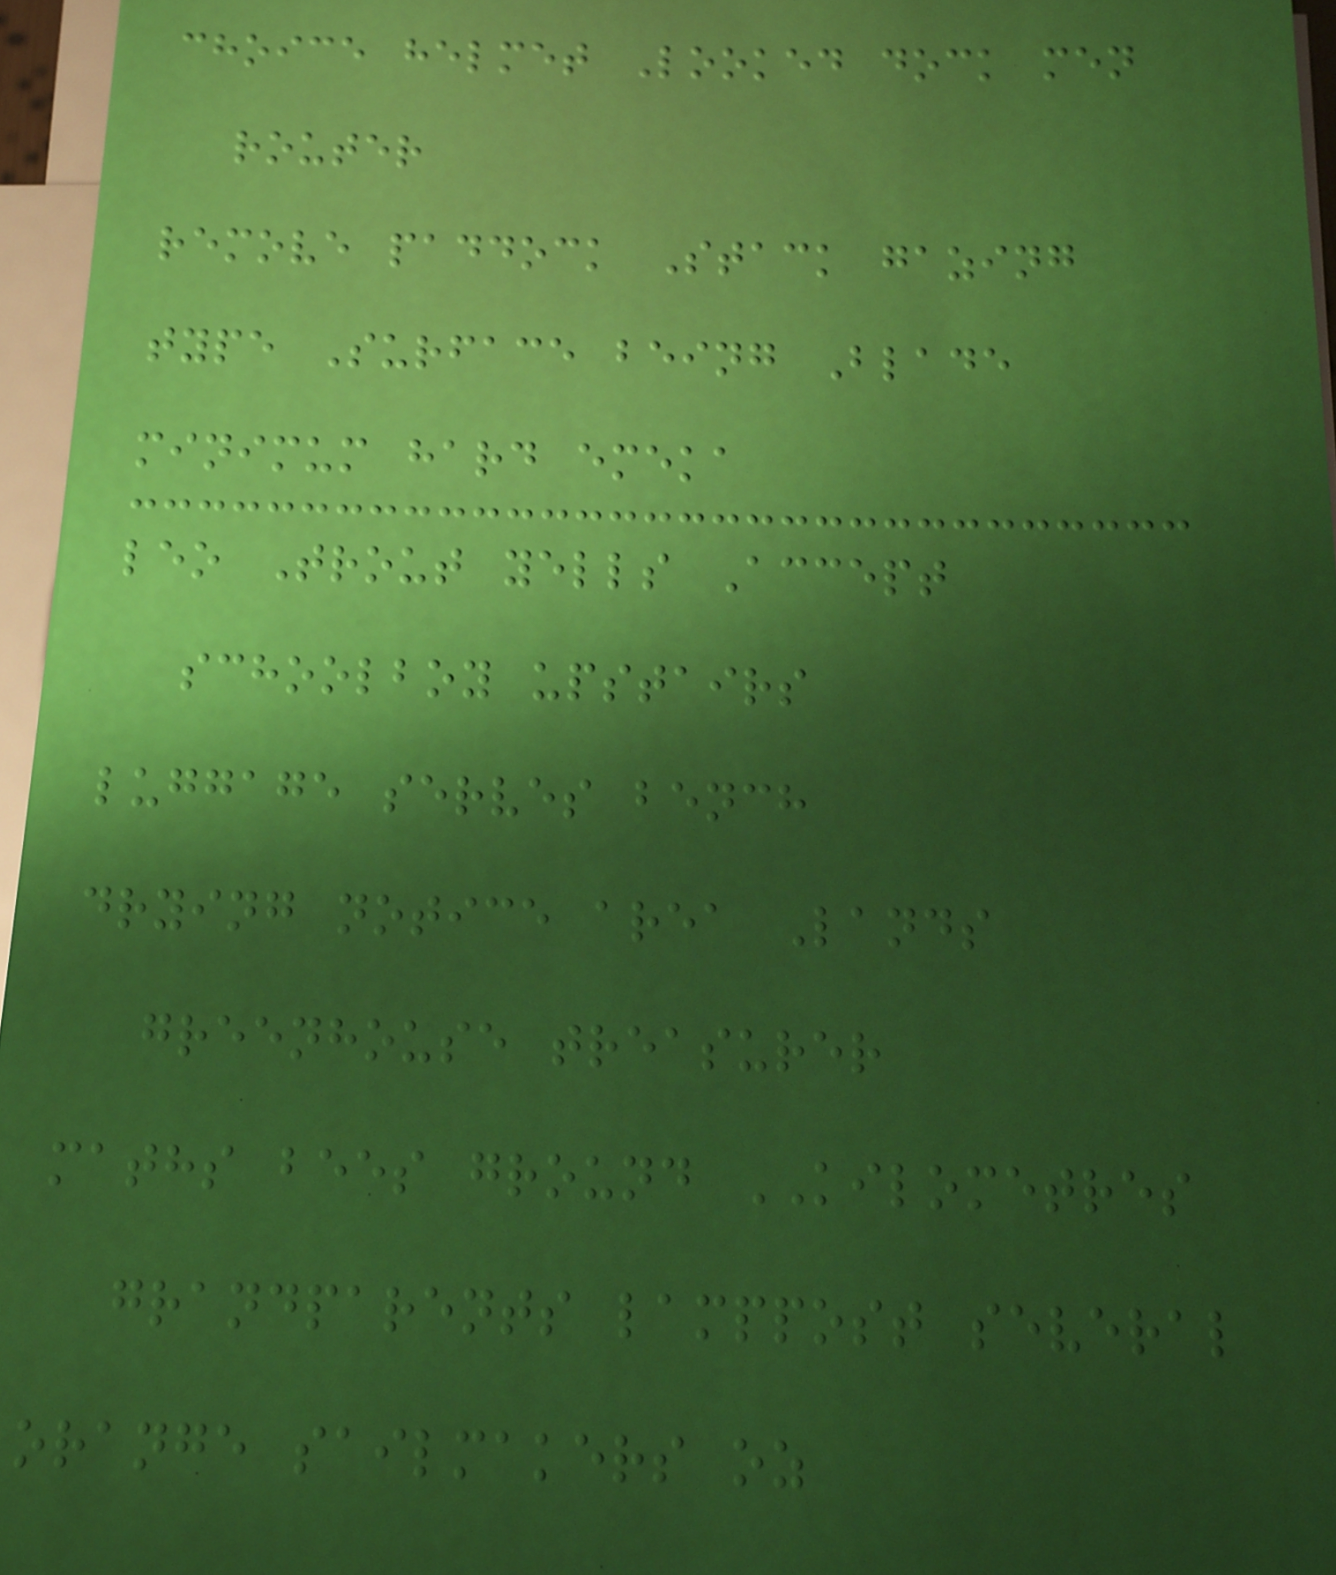choice helmet Looked dock men
router
remove paddock Stack gazing
type Surface being Blade
minimum hard emeka
leo Trout yells Accept
schoolboy upstairs
luggage serves bench
drying notice area Lands
greenhouse treasurer
maths bees ground KILOMETRES
grandparents lamppost several
orange sailmakers oz
